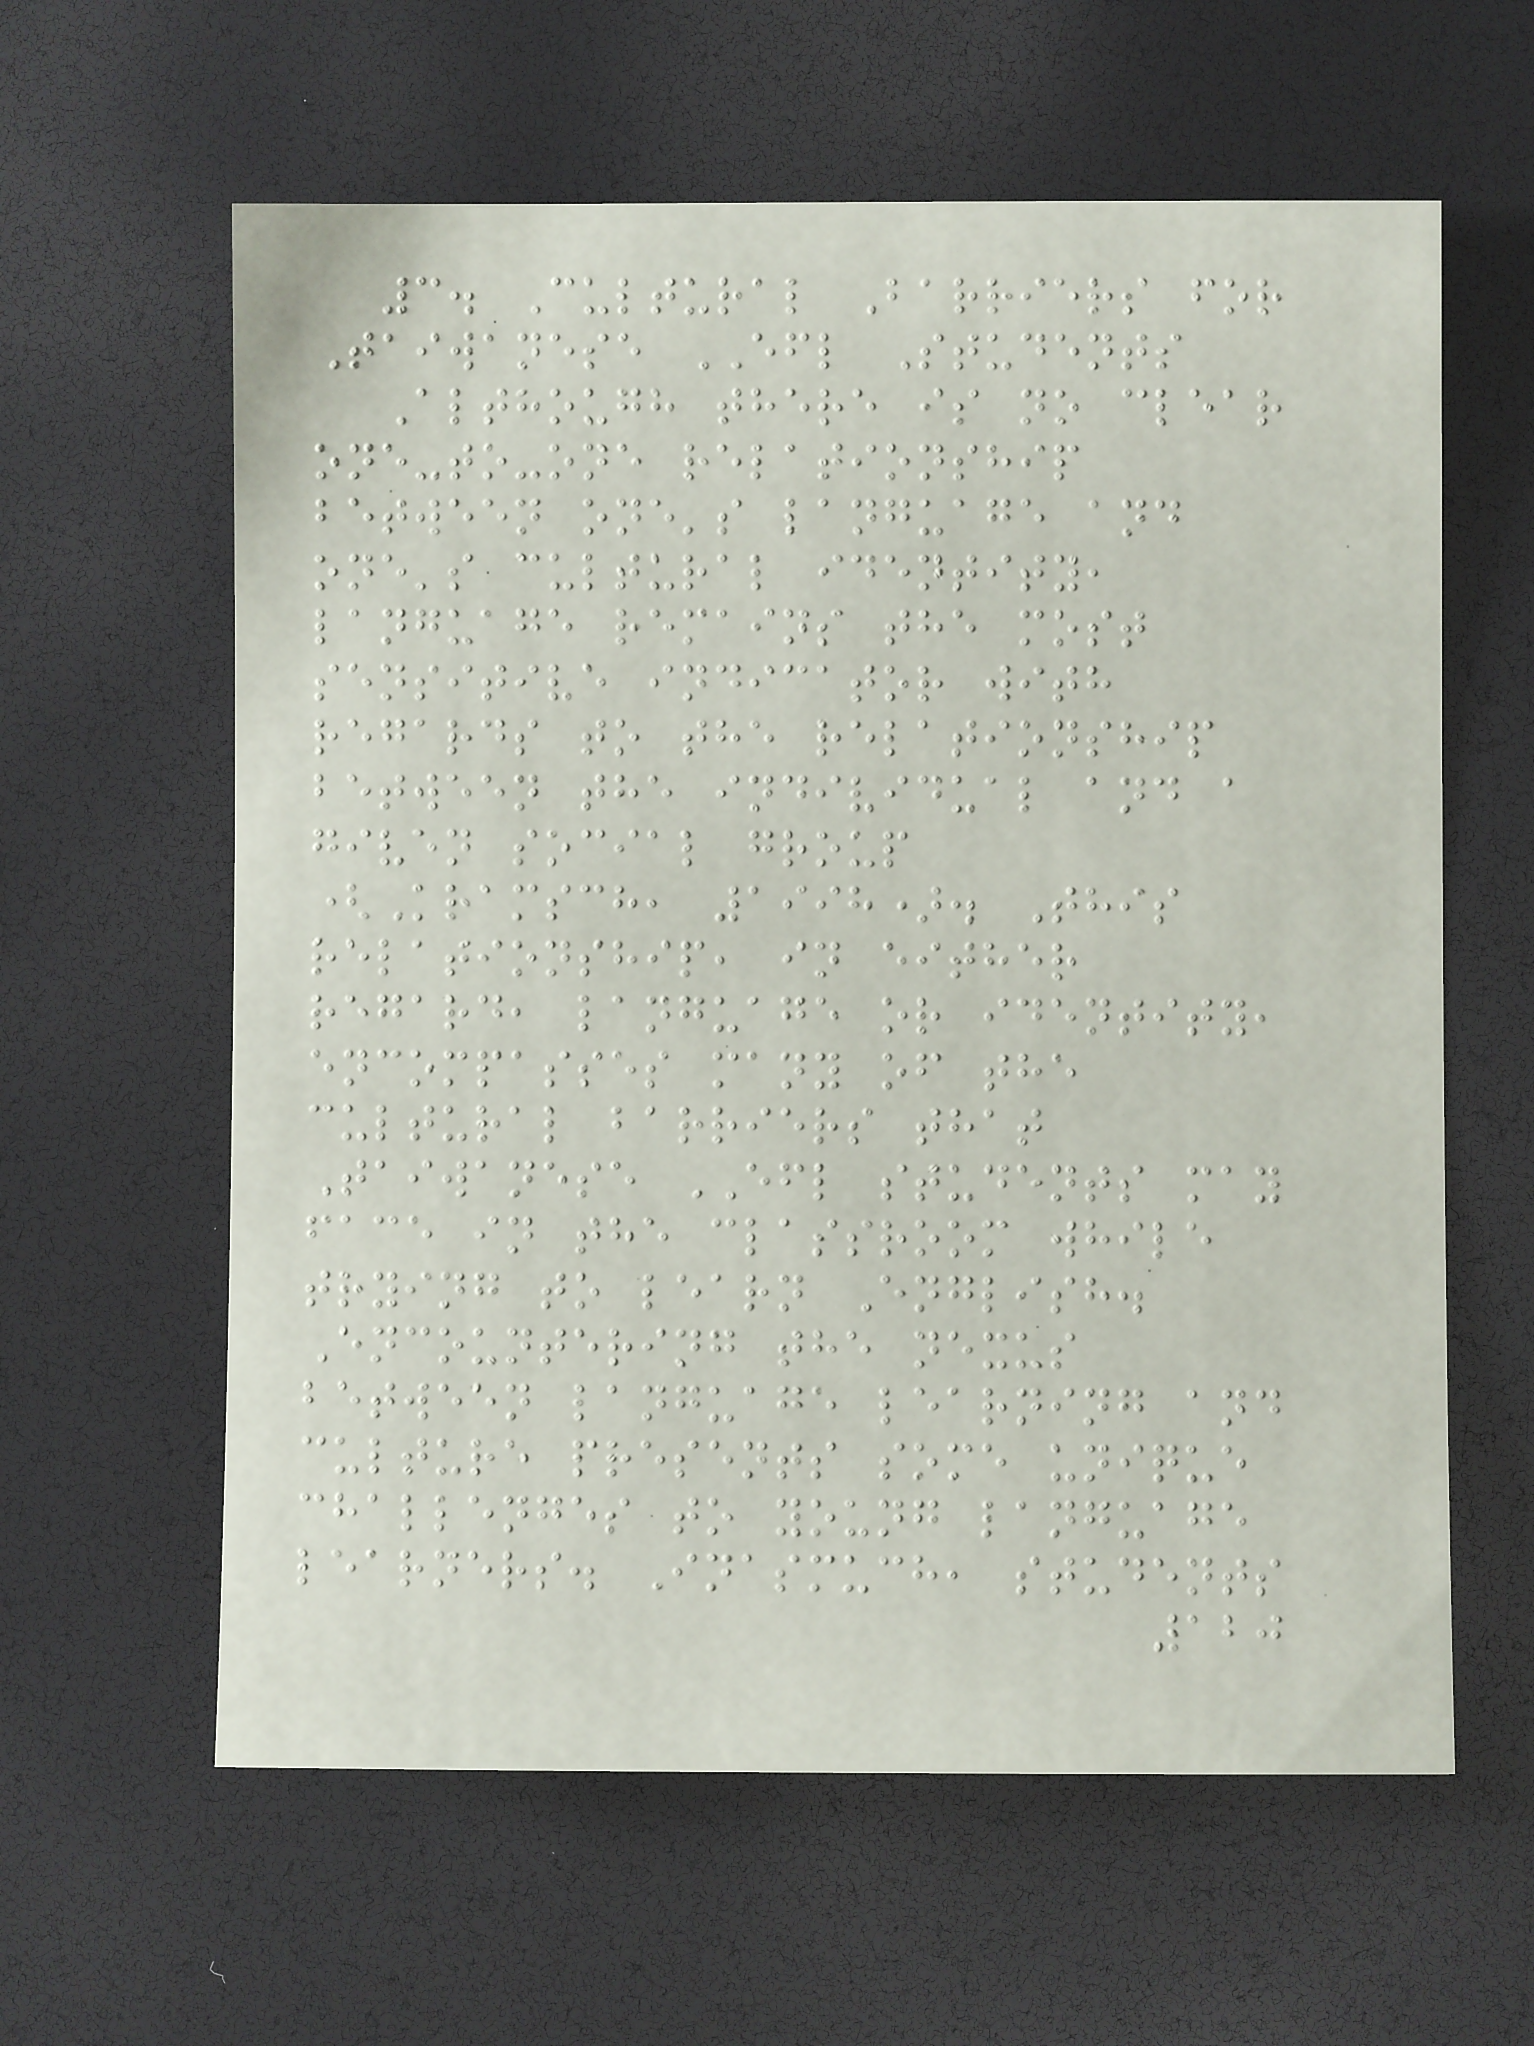3. Cultural Barriers for
Taiwanese EFL Students
Although there is no clear
one-to-one relationship
between one's language and
one's cultural identity,
language remains the most
sensitive indicator with
regards to the relationship
between the individual and a
given social group
(Kramsch, 1998). This
relationship, in either
regard, language or identity,
encompasses many of the
cultural barriers that
Taiwanese EFL students may
face in the classroom while
trying to learn English.
Encountering the nexus
between language learning and
culture presents some unique
challenges to young language
learners. Inasmuch, students
120
